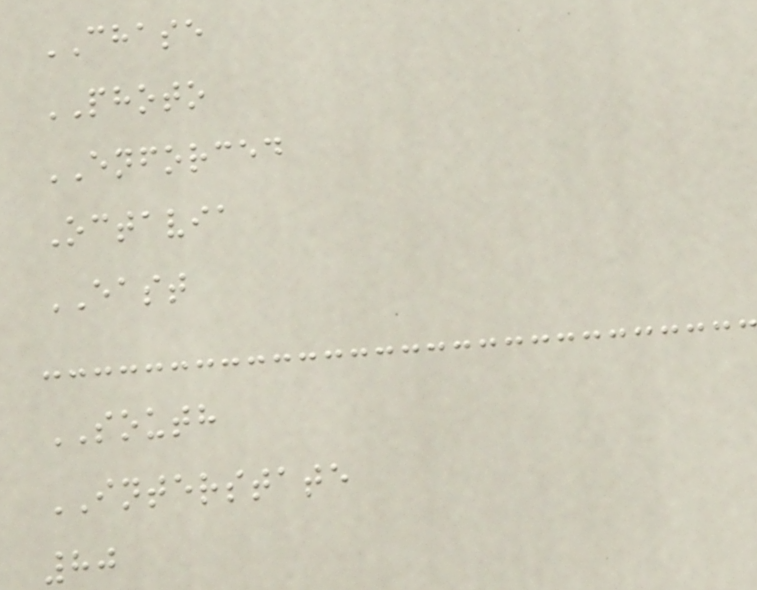CHASE
PHOTO
ENFORCED
Octavia
EAST
SOUTH
INTERSTATE
80
